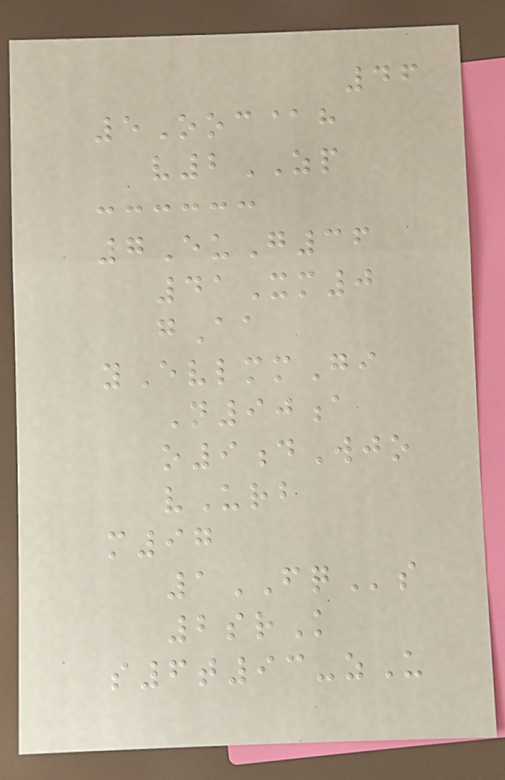46
5Ooc@h
v2ZP
7EuG36
41Xm0
gAa
yEvlmmGi
N90a
o9dWjo
vUrb
m97
1FQs
2srK
s6t93-zU
